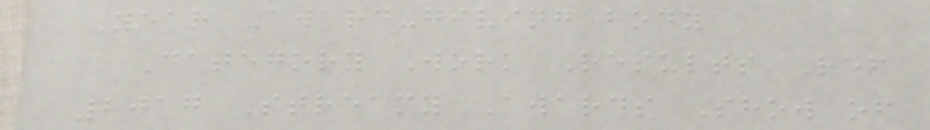Year Award-giving body
Category Work Results Ref
2017 Streamy Awards Show of
